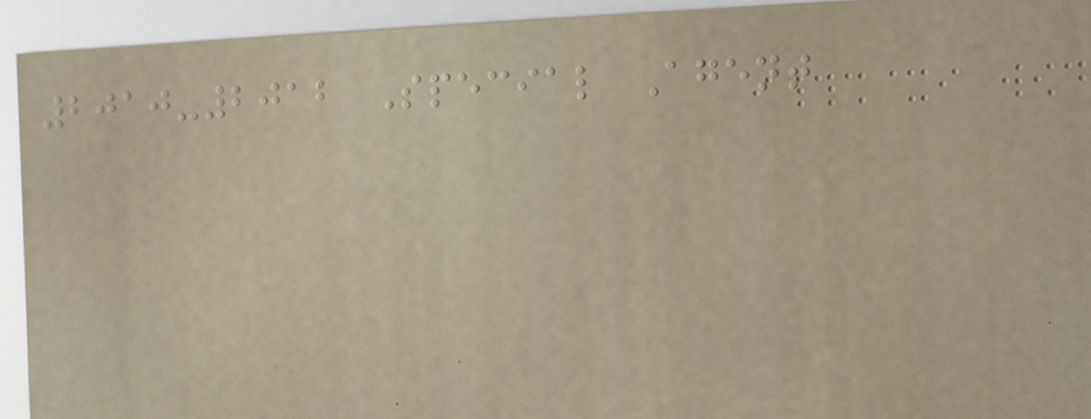2010-2012 Special Agent
